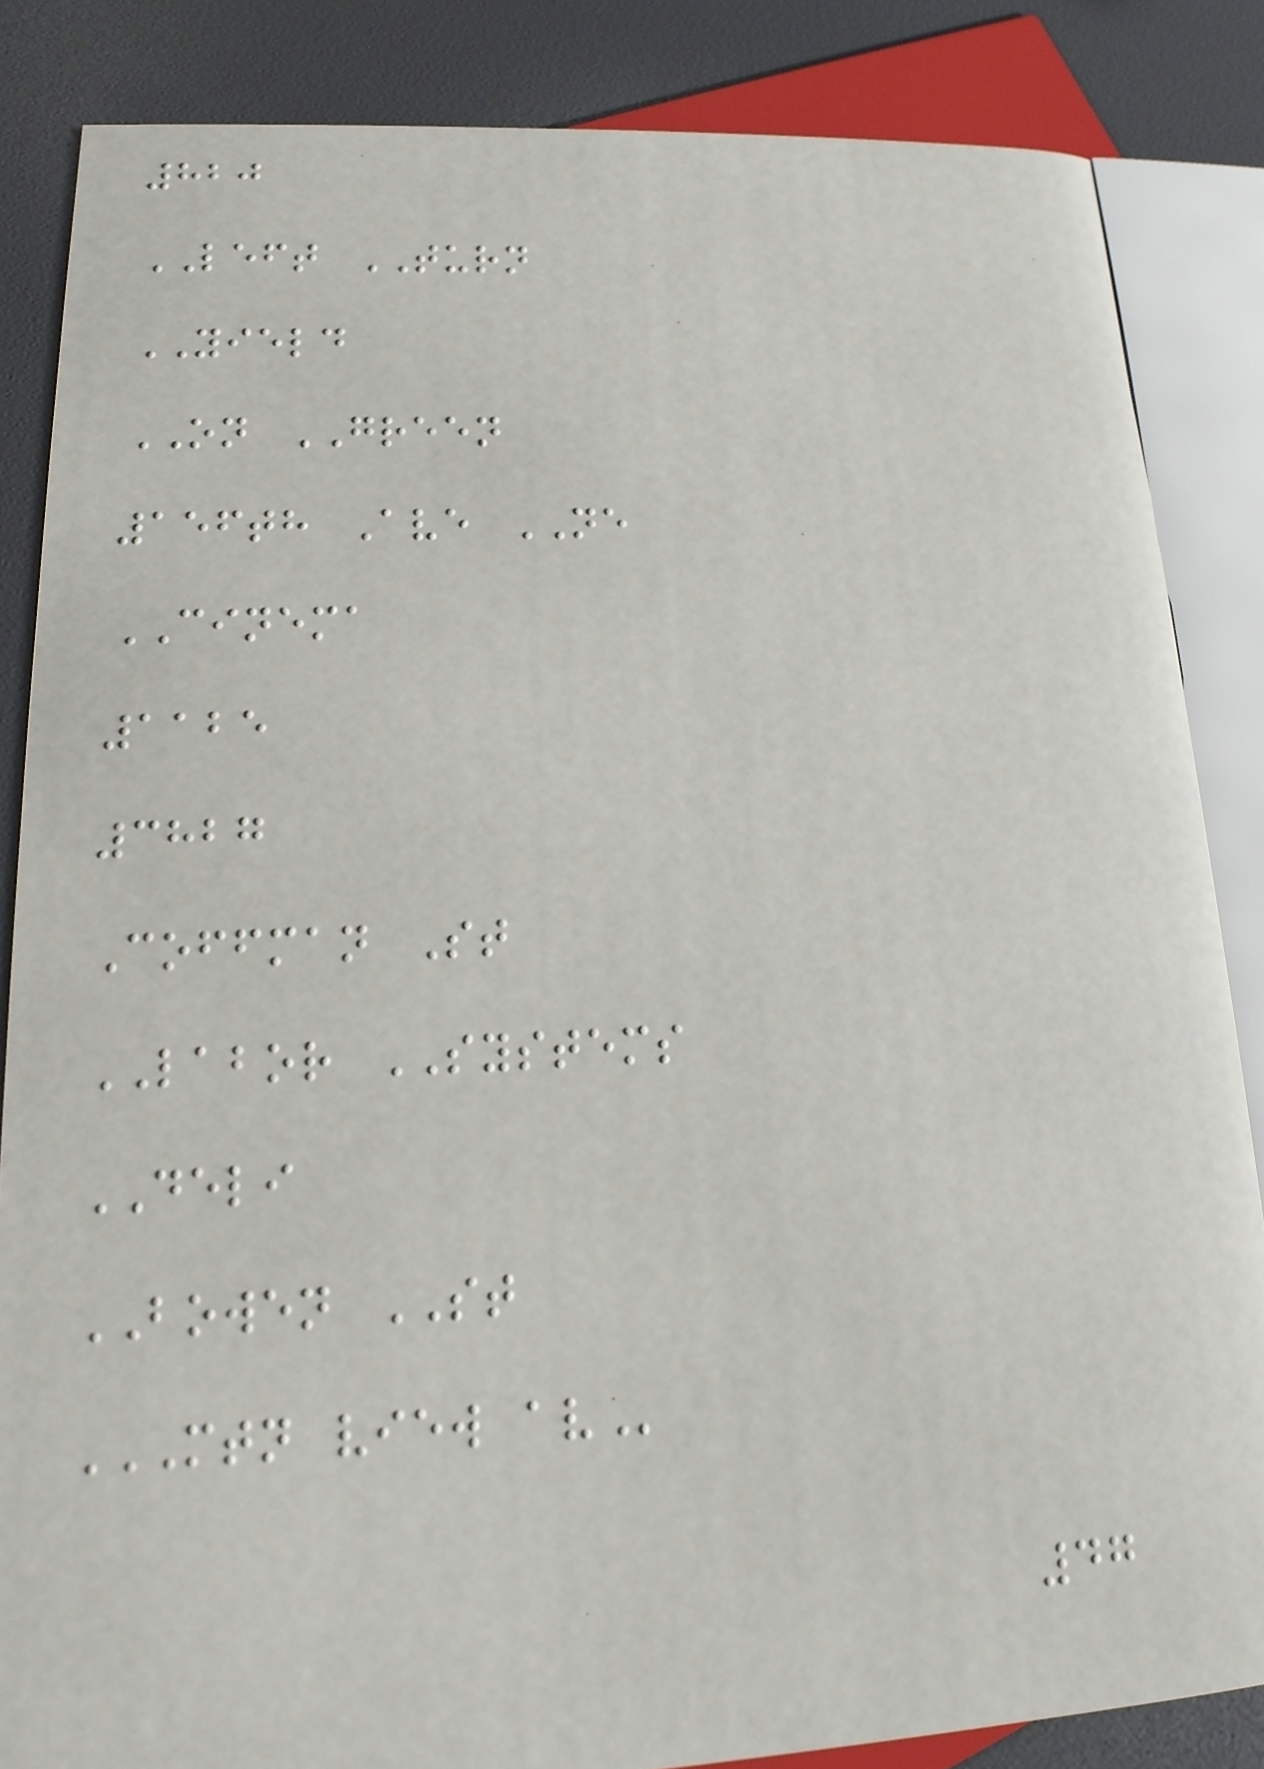820
LEFT TURN
YIELD
ON GREEN
156th Ave NE
CINEMA
1125
3827
Coffman St
LABOR SYSTEMS
DELI
BOWEN ST
MTN VIEW AV
47
